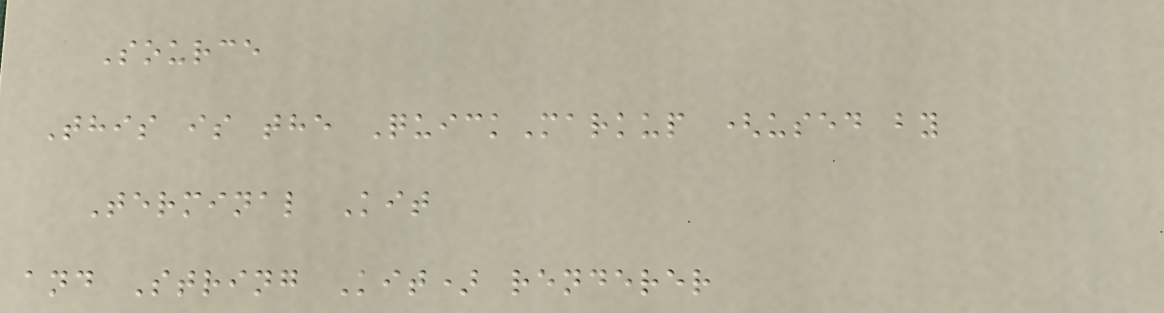Source
This is the QuickMarkup (used by
Terminal Kit
and String Kit) renderer
